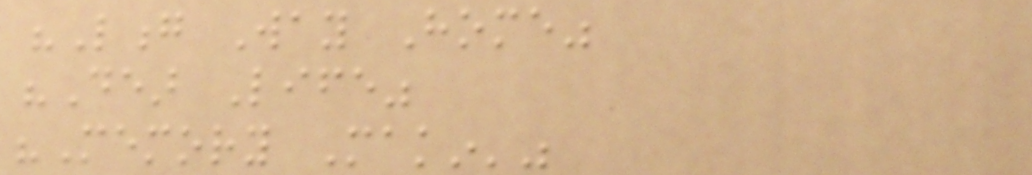"Long Way Home"
"Dear Life"
"Memory Makin'"
